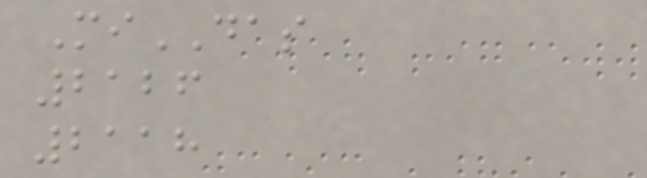MiDAS
2126
2118
